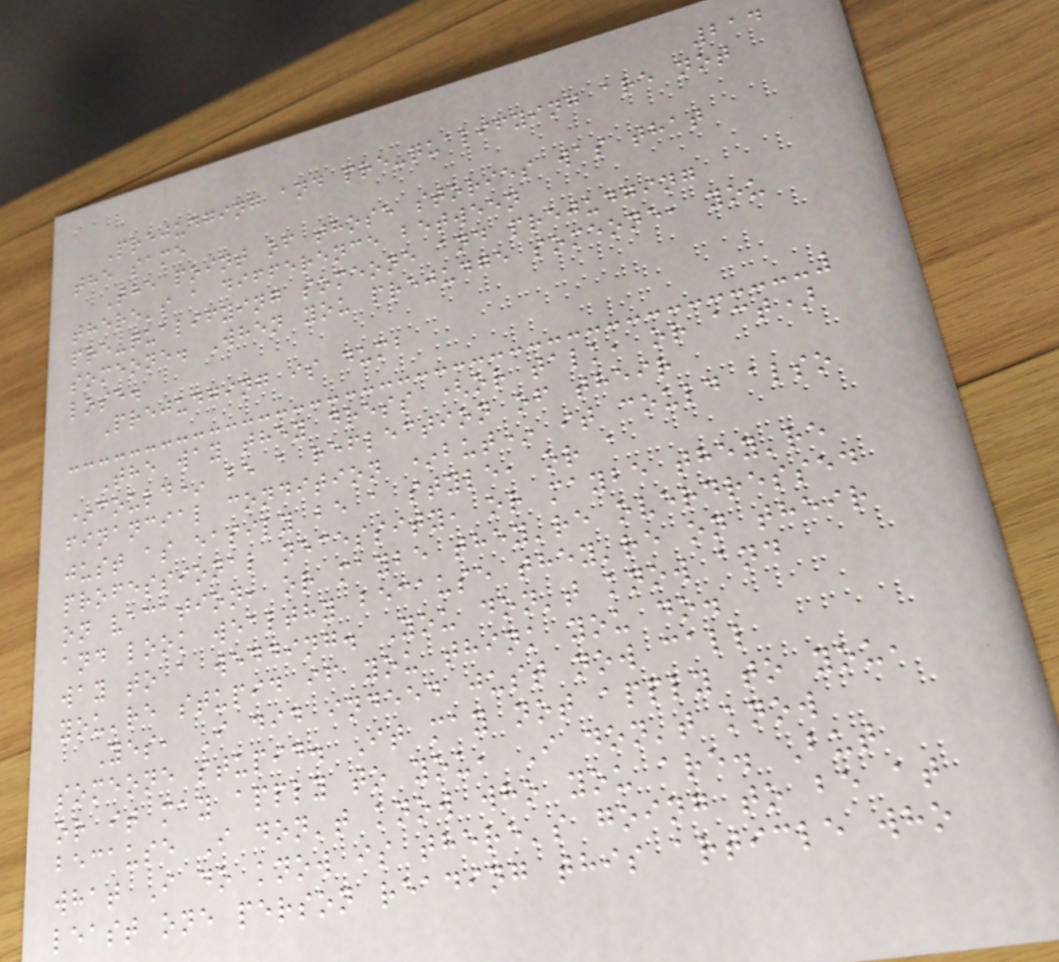214
Prejudging and pre-qualifying are not
the same
The point of those stories was that
there's a difference between
pre-qualifying someone and prejudging
someone. When you prejudge someone, you
lose.
Prejudging is dumb
The way they dress (or talk, or act)
*could* be a reflection of their
financial condition *but* it could also
just as easily be a style, or a
professional necessity, or maybe they're
on vacation, or maybe they're overdressed
and look wealthy because they're on their
way to a wedding. You don't know and
you're stupid if you think you do.
Yes, I did indeed just now call
someone stupid. It may not apply to you,
or it may apply to you, I don't know
because I don't know who you are. But
what I do know is there's going to be at
least one person reading this article who
